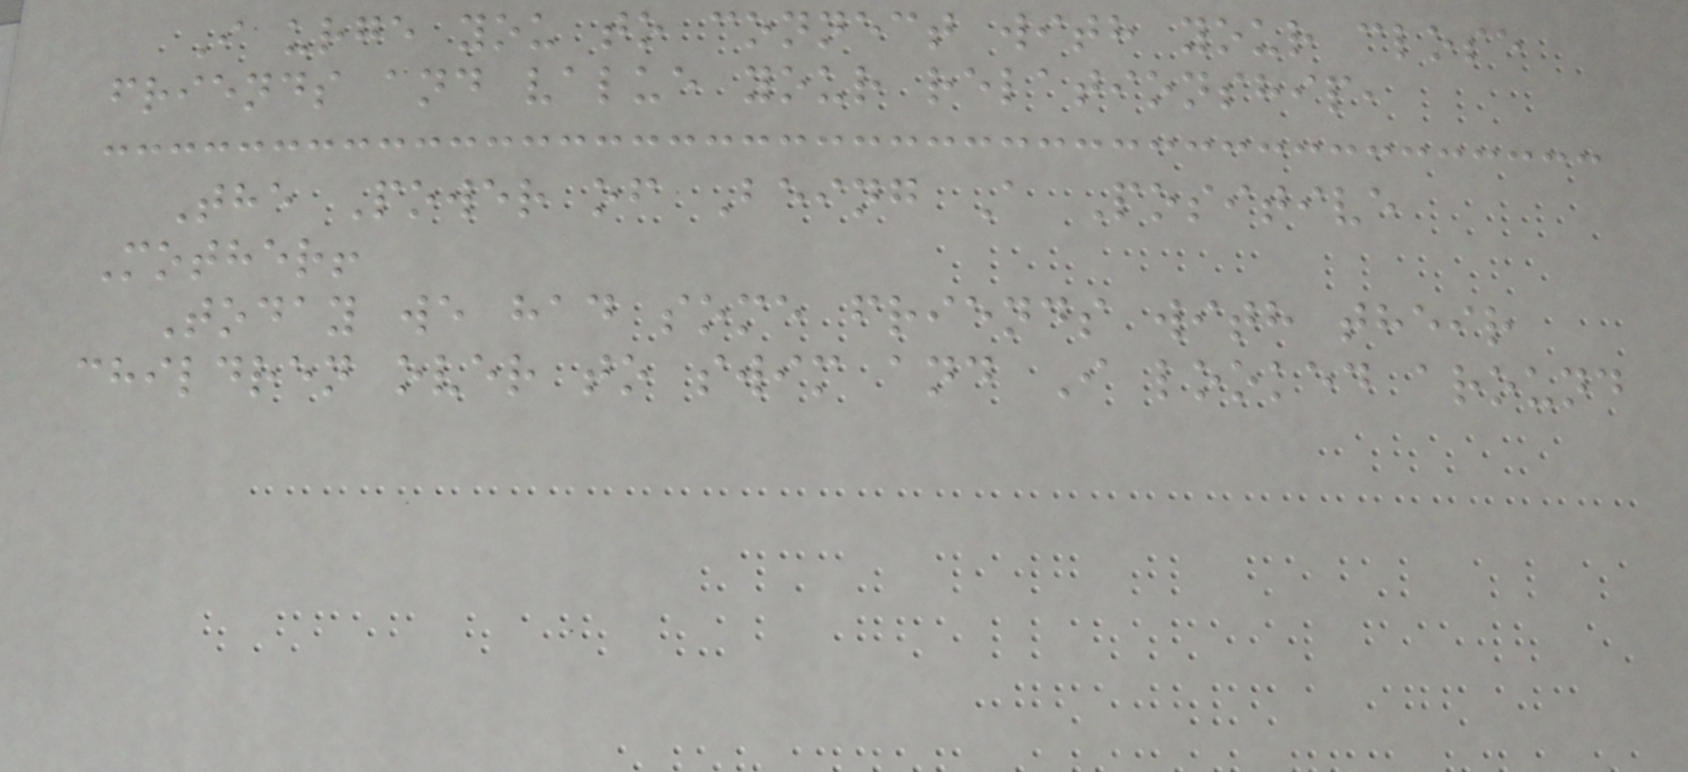I urge you to connect with your close
friends and value your relationship,
The Power of Being A Positive
Mother!
Today we had some friends with their
children over to swim and I looked around
